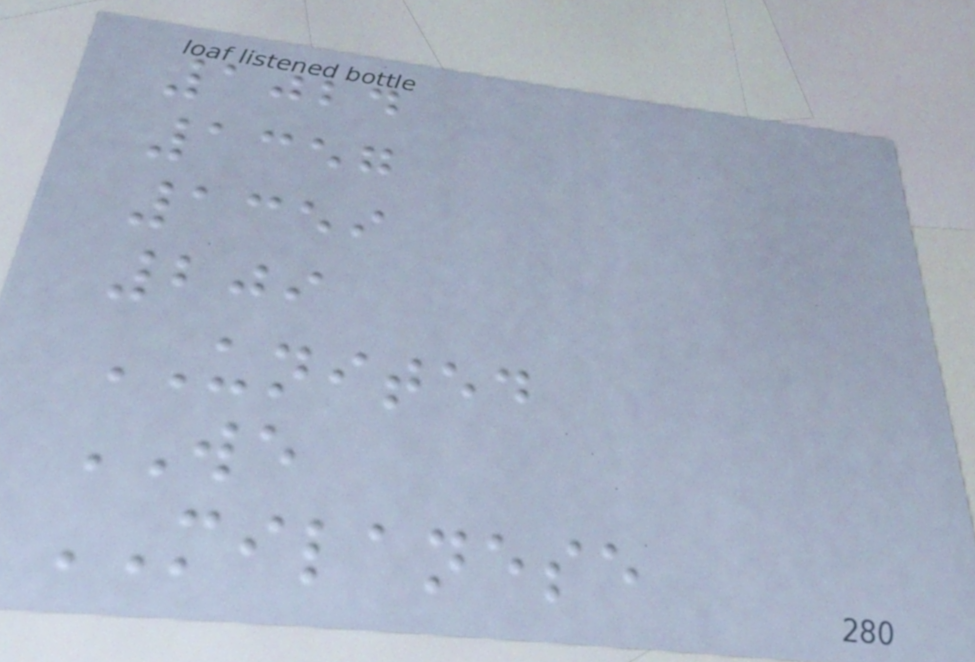1024
1357
1359
209
UNITED
WE
MILANESE
